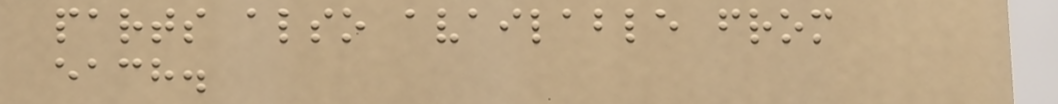parts also available from
each.
